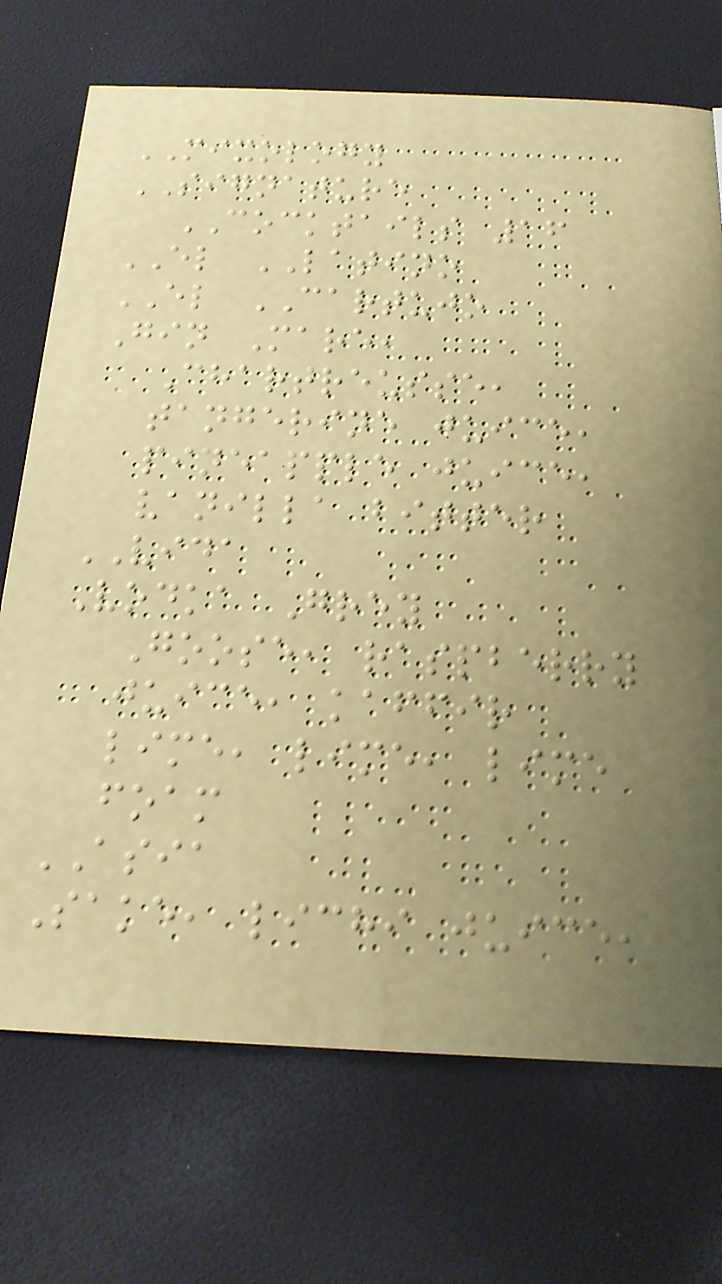MIXOLOGY
SIGNATURE
COCKTAILS 16
EL LATINO
EL CARTUJO
Gin Mare,
Chartreusse,
tangerine juice,
pineapple juice,
vanilla bitter
VIDA
Vodka Grey
Goose, raspberry
juice, kaffir
lime, lime, lime
foam
ASIA
Sake, lichi juice,
